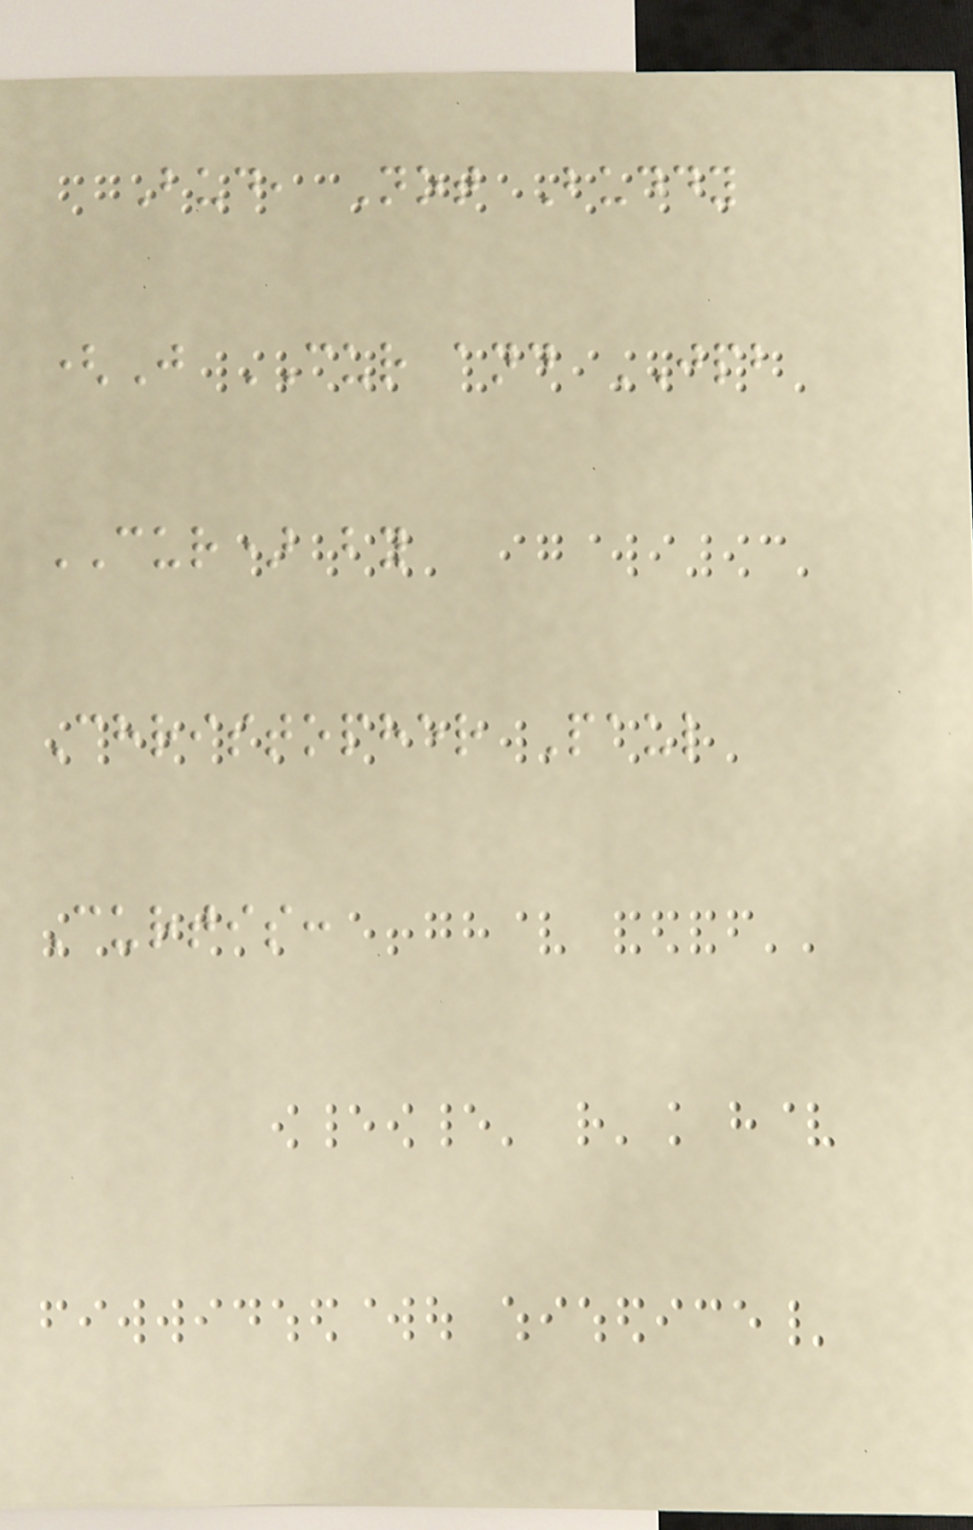Bud, Not Buddy
(J CUR and JPB
CUR) by
Christopher Paul
Curtis:
